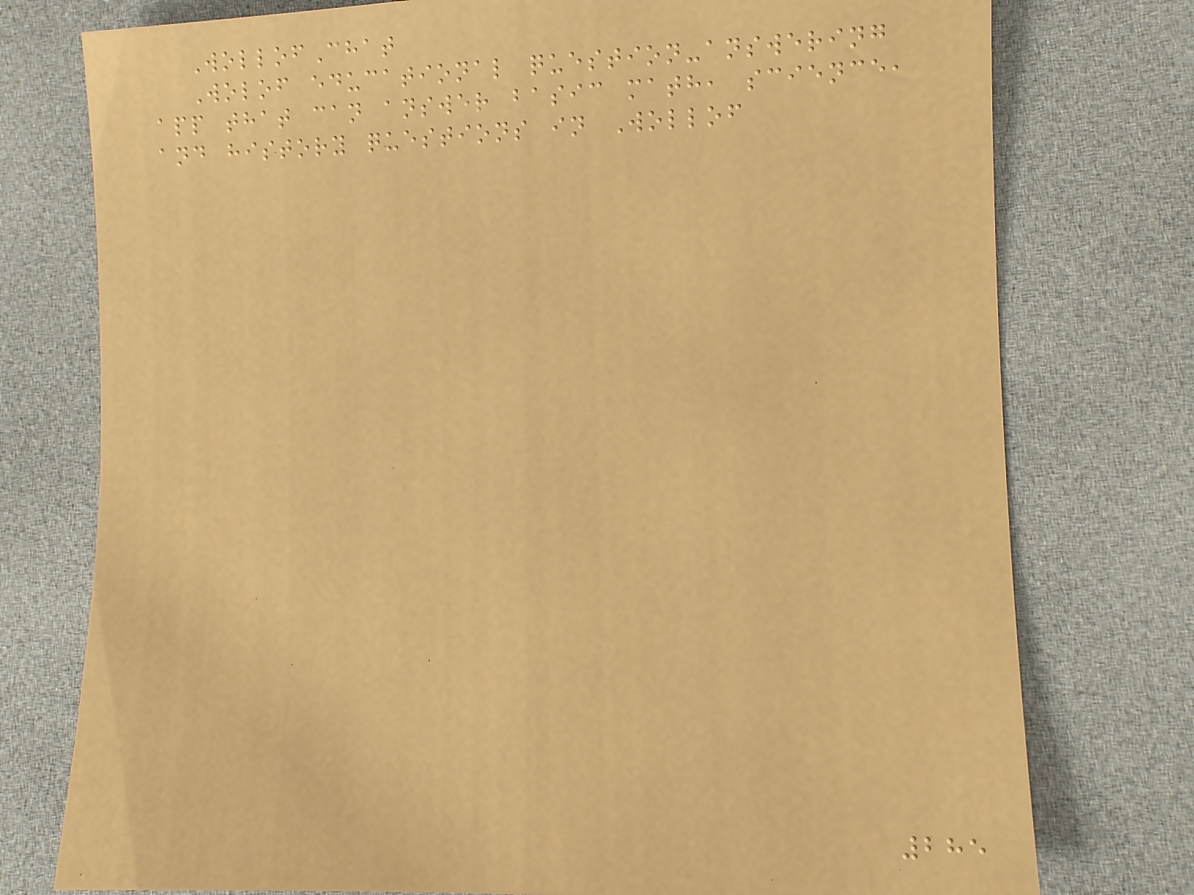WollofChat
Wolof educational question-answering
app that can answer basic math, science,
and history questions in Wollof
285
